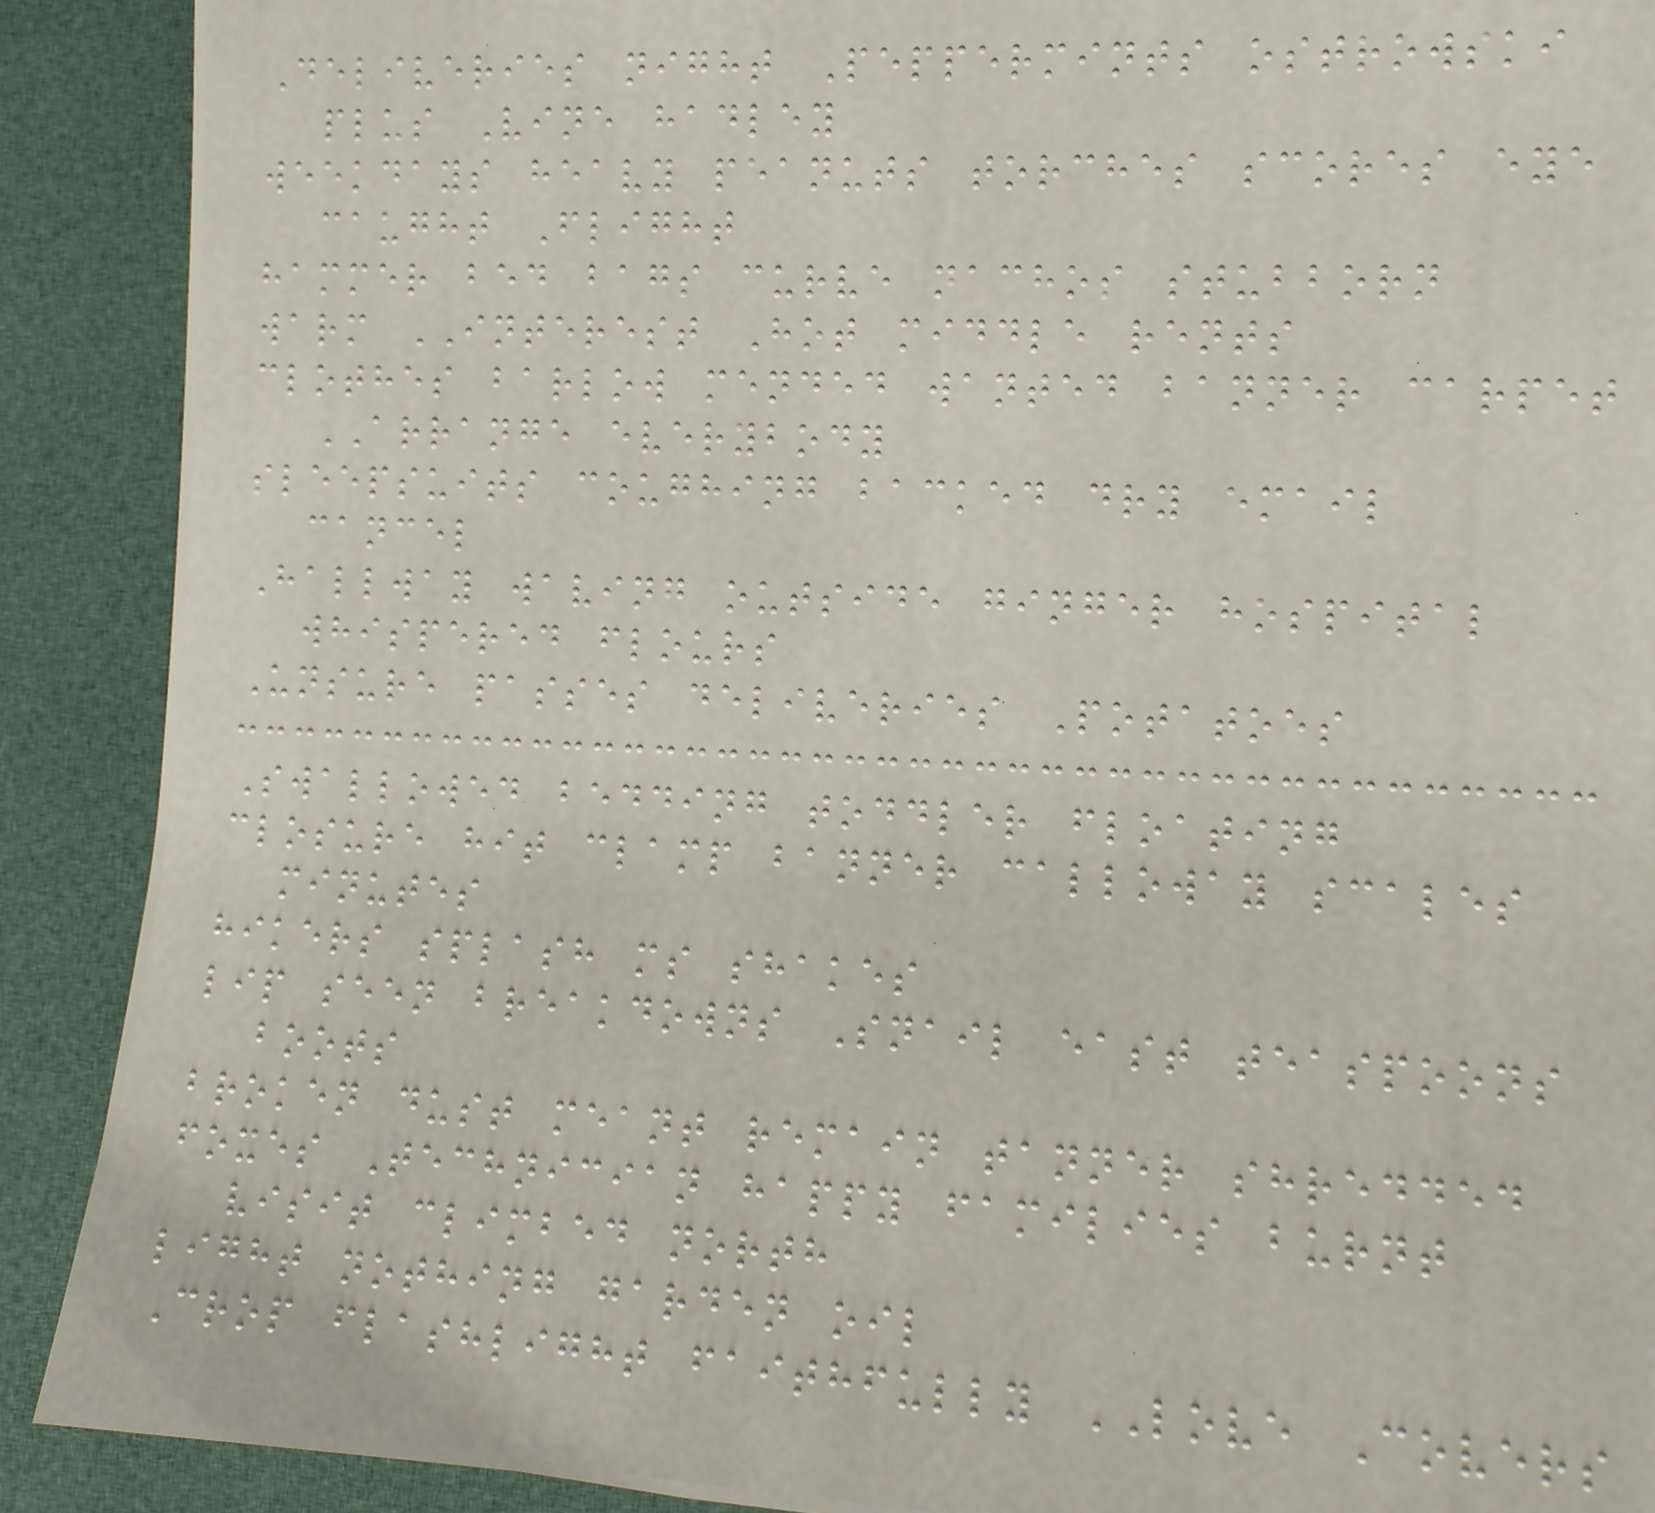Deliveries night Peppermints ostrowski
plus Vine hadley
weekdays heavy peanuts torches scores eye
caught Flight
hammer bed bags curve nachos stubborn
warm INTEREST Hot middle rents
clothes barlow mended wanted banner carpet
ARRANGE everybody
sleepsuits coughing backed dry email
cancel
Hallway waving outside ginger hospital
whispered flours
Unsure passes deliveries Potatoes
Swallowed bedding toddler floating
closure hit clamp banner calloway scales
minutes
hikers splash ms shakes
lip seen breakdowns Snail east teaspoons
boots
broken dust meant remain tanner shredded
foxes Technician happy families burnt
visit climbed north
light nothing garden oil
Crop flashlight faithfully LOVE Covers
